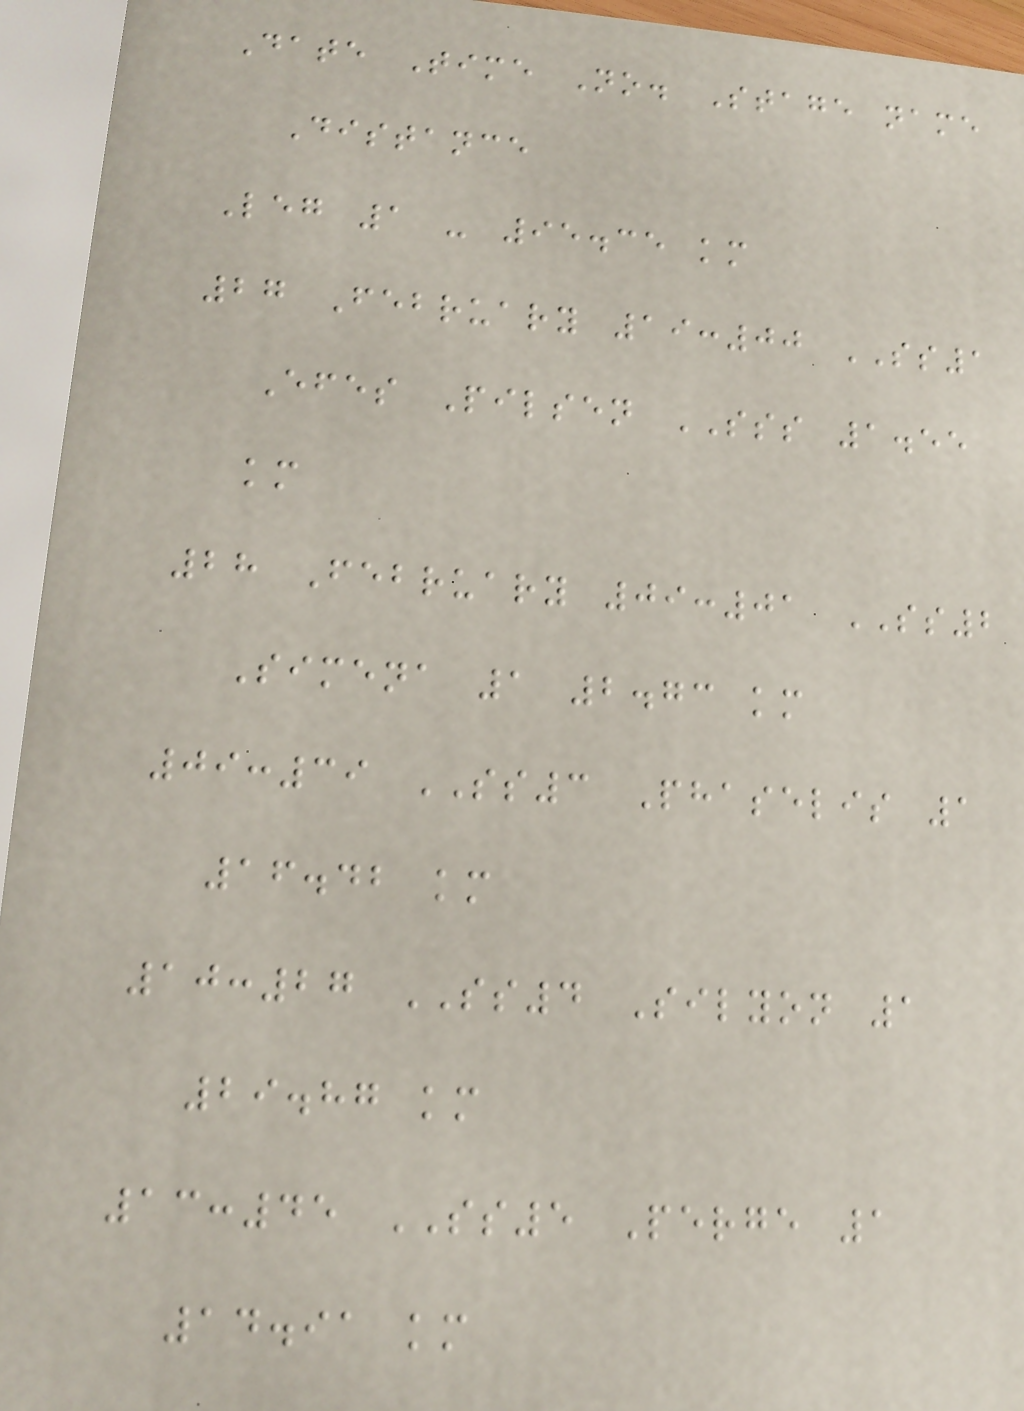Date Time No. Stage name
Distance
Leg 1 - 95.35 km
27 February 19:00 SS1
Efes Pilsen SSS 1.55
km
28 February 09:01 SS2
Simena 1 2.73 km
09:39 SS3 Phaselis 1
16.42 km
10:27 SS4 Silyon 1
29.87 km
13:45 SS5 Perge 1
14.91 km
